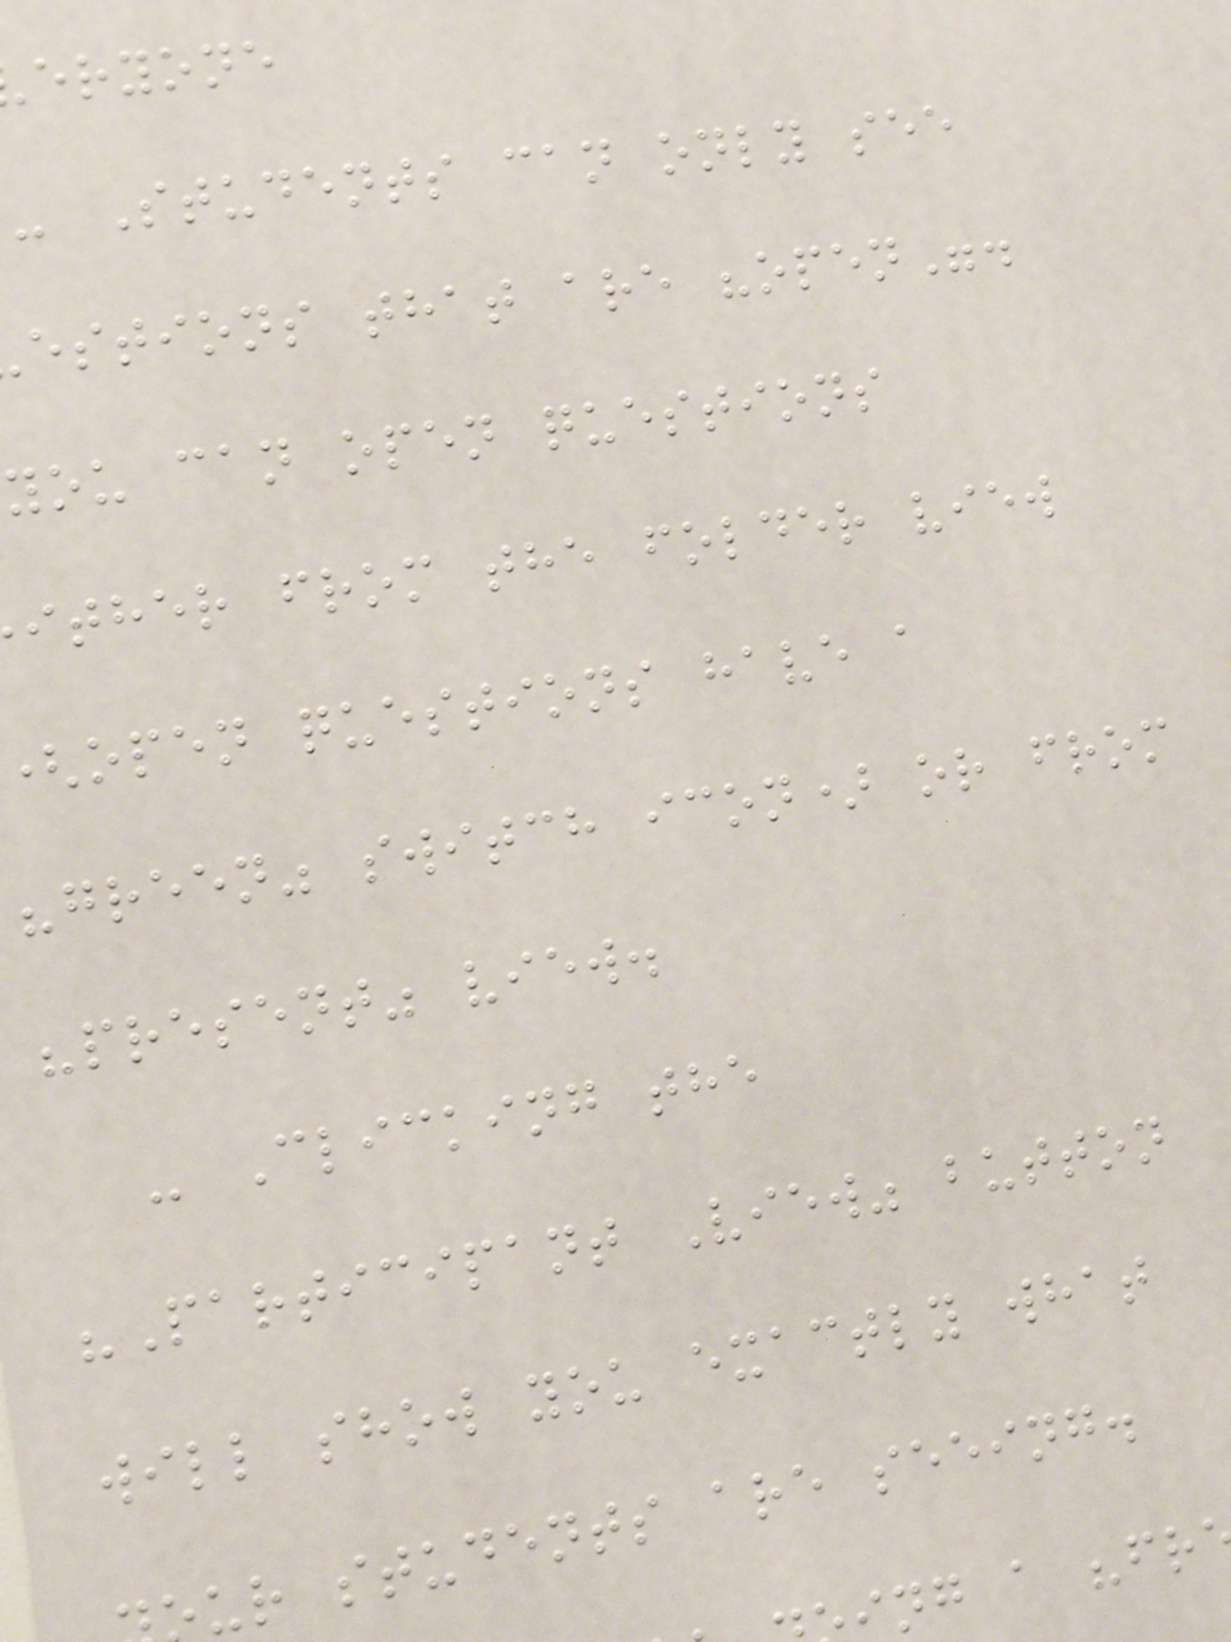eryone
- Students can only see
estions that are "open".
you can open questions
ither from the folder view
open questions have a
"green" switch icon) or from
"present" view.
- Clicking the
"Participant View" button
will show you exactly what
ur students are seeing.
ng a "fr
